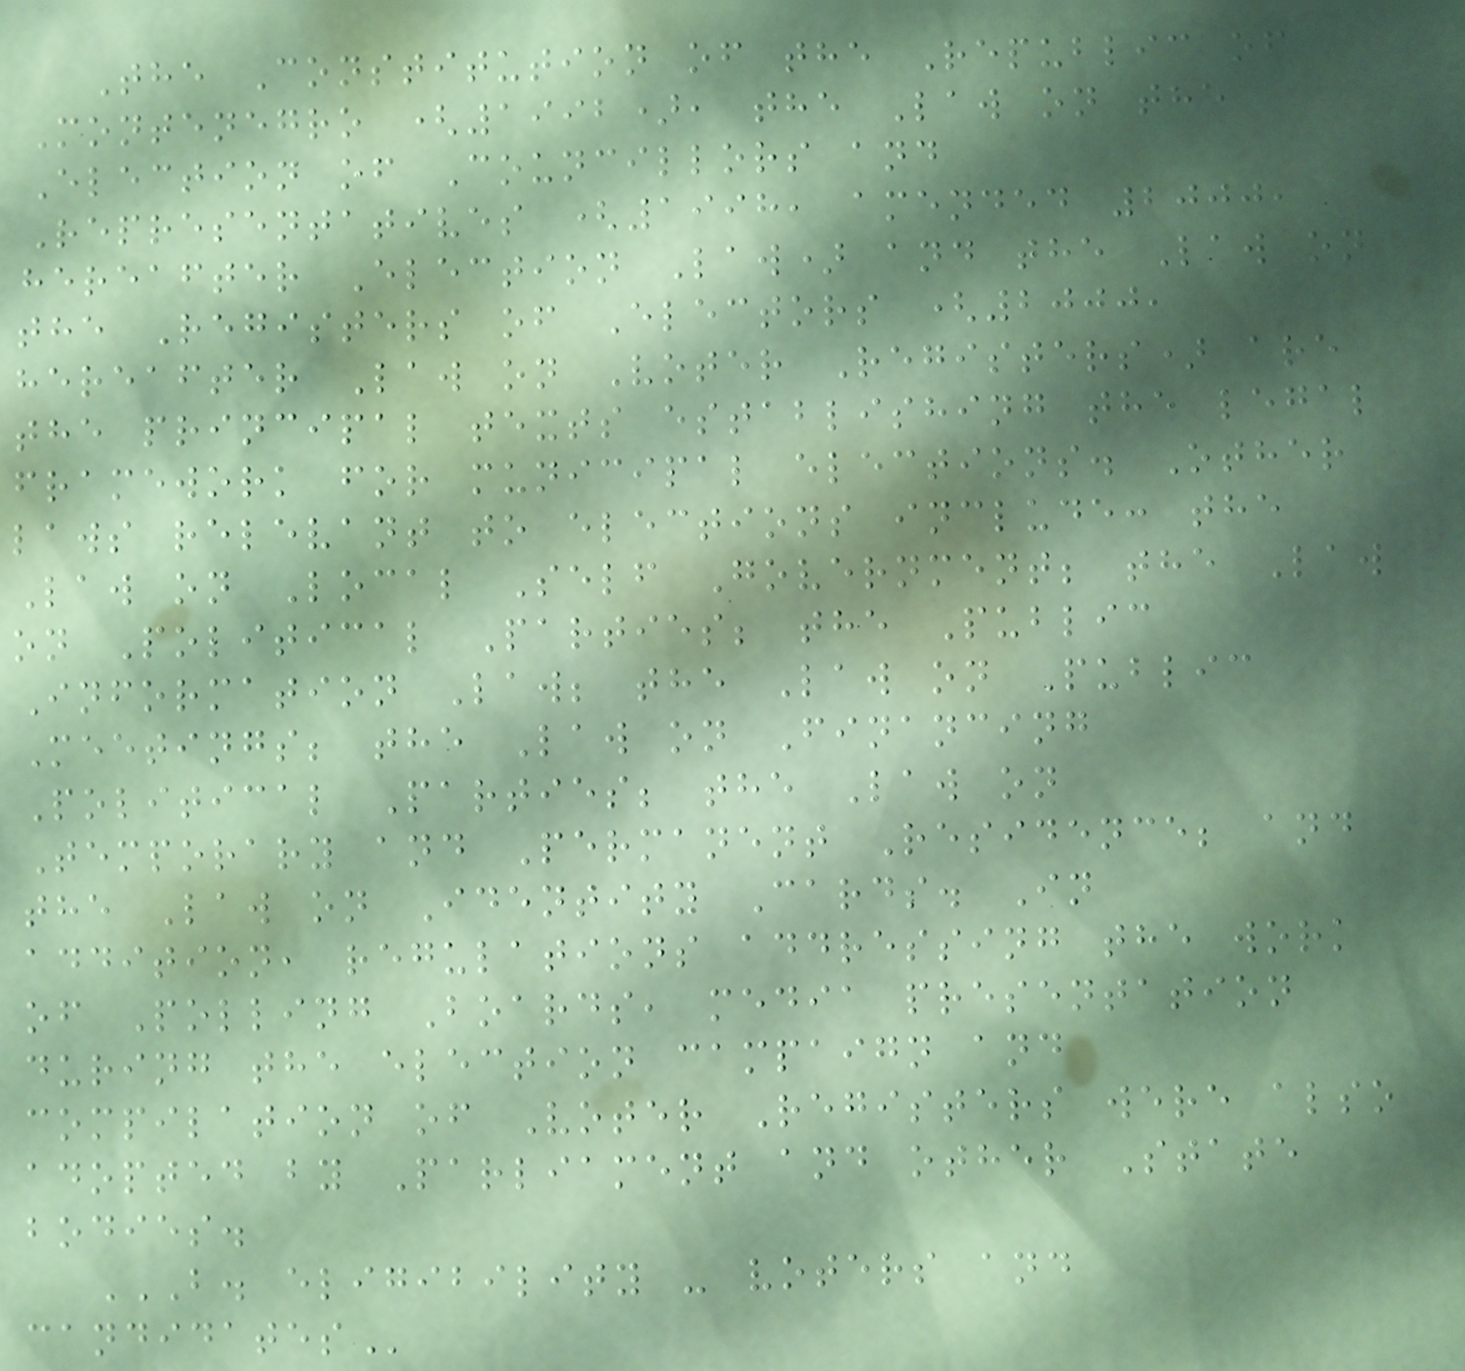The Constitution of the Republic of
Montenegro (1992), the Law on the
Election of Councillors and
Representatives (1998, amended 2000,
hereafter Election Law) and the Law on
the Registers of Electors (2000,
hereafter Law on Voter Registers) are
the principal texts establishing the legal
framework for municipal elections. Other
laws relevant to elections include: the
Law on Local Self Government; the Law
on Political Parties; the Public
Information Law; the Law on Public
Meetings; the Law on Financing
Political Parties; the Law on
Temporary and Permanent Residence; and
the Law on Identity Cards. In
addition, regulations addressing the work
of Polling Boards, media presentation
during the election campaign and
compilation of Voter Registers were also
adopted by Parliament and other State
bodies.
B. ELIGIBILITY - VOTERS AND
CANDIDATES
